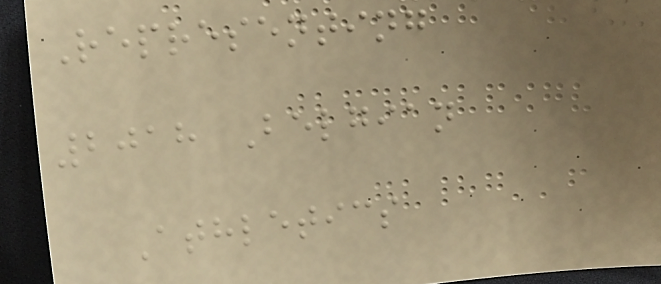Representing
2018 Belgian
Athletics
